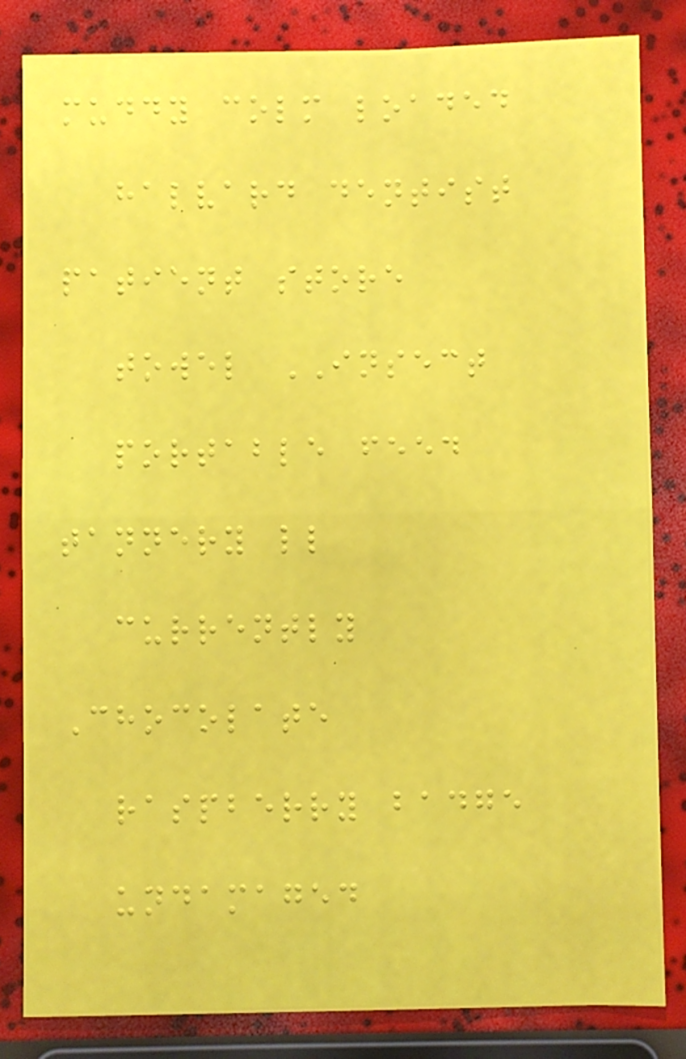muddy colm loaded
halvard dentist
patient store
towel INSECT
portable feed
tannery ll
currently
Chocolate
raspberry badge
undamaged
